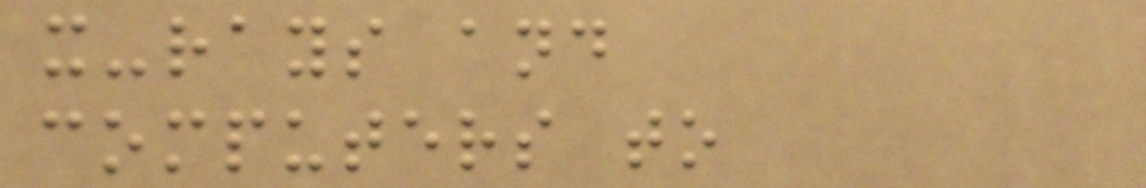x-rays and
computers to
